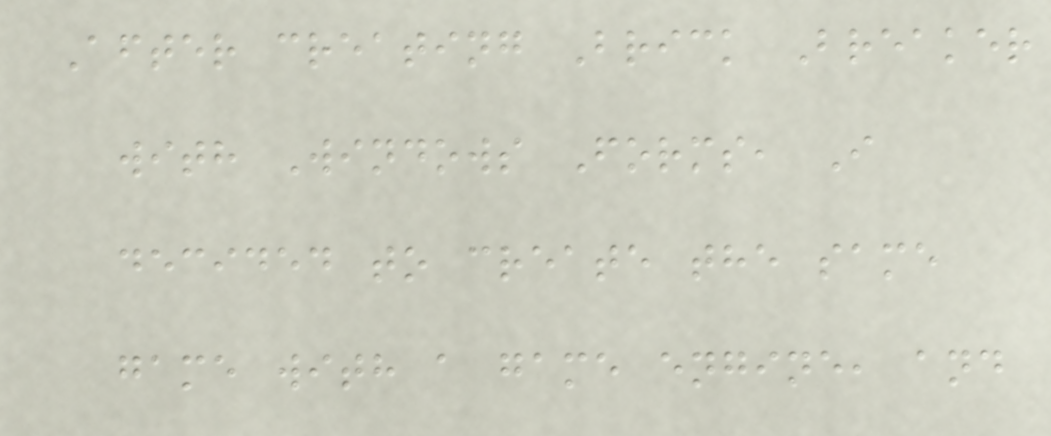After creating Brick Breaker
with Windows Forms, I
decided to create the same
game with a game engine, and
